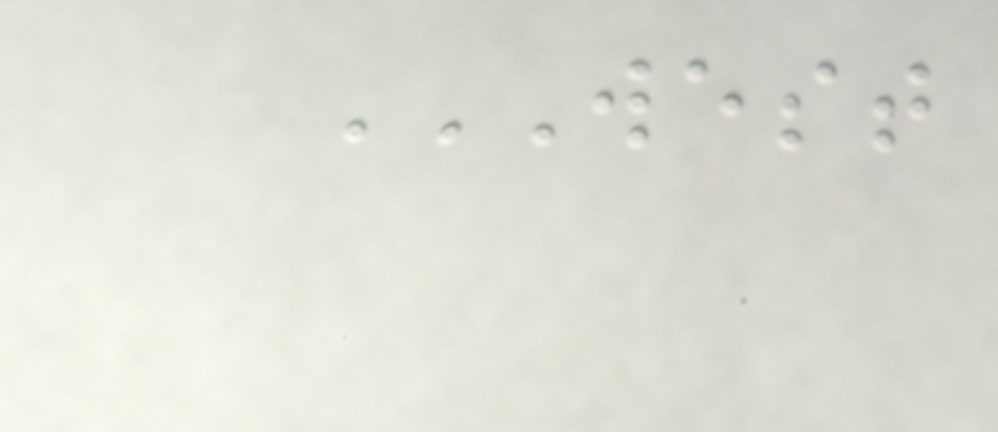WEST
